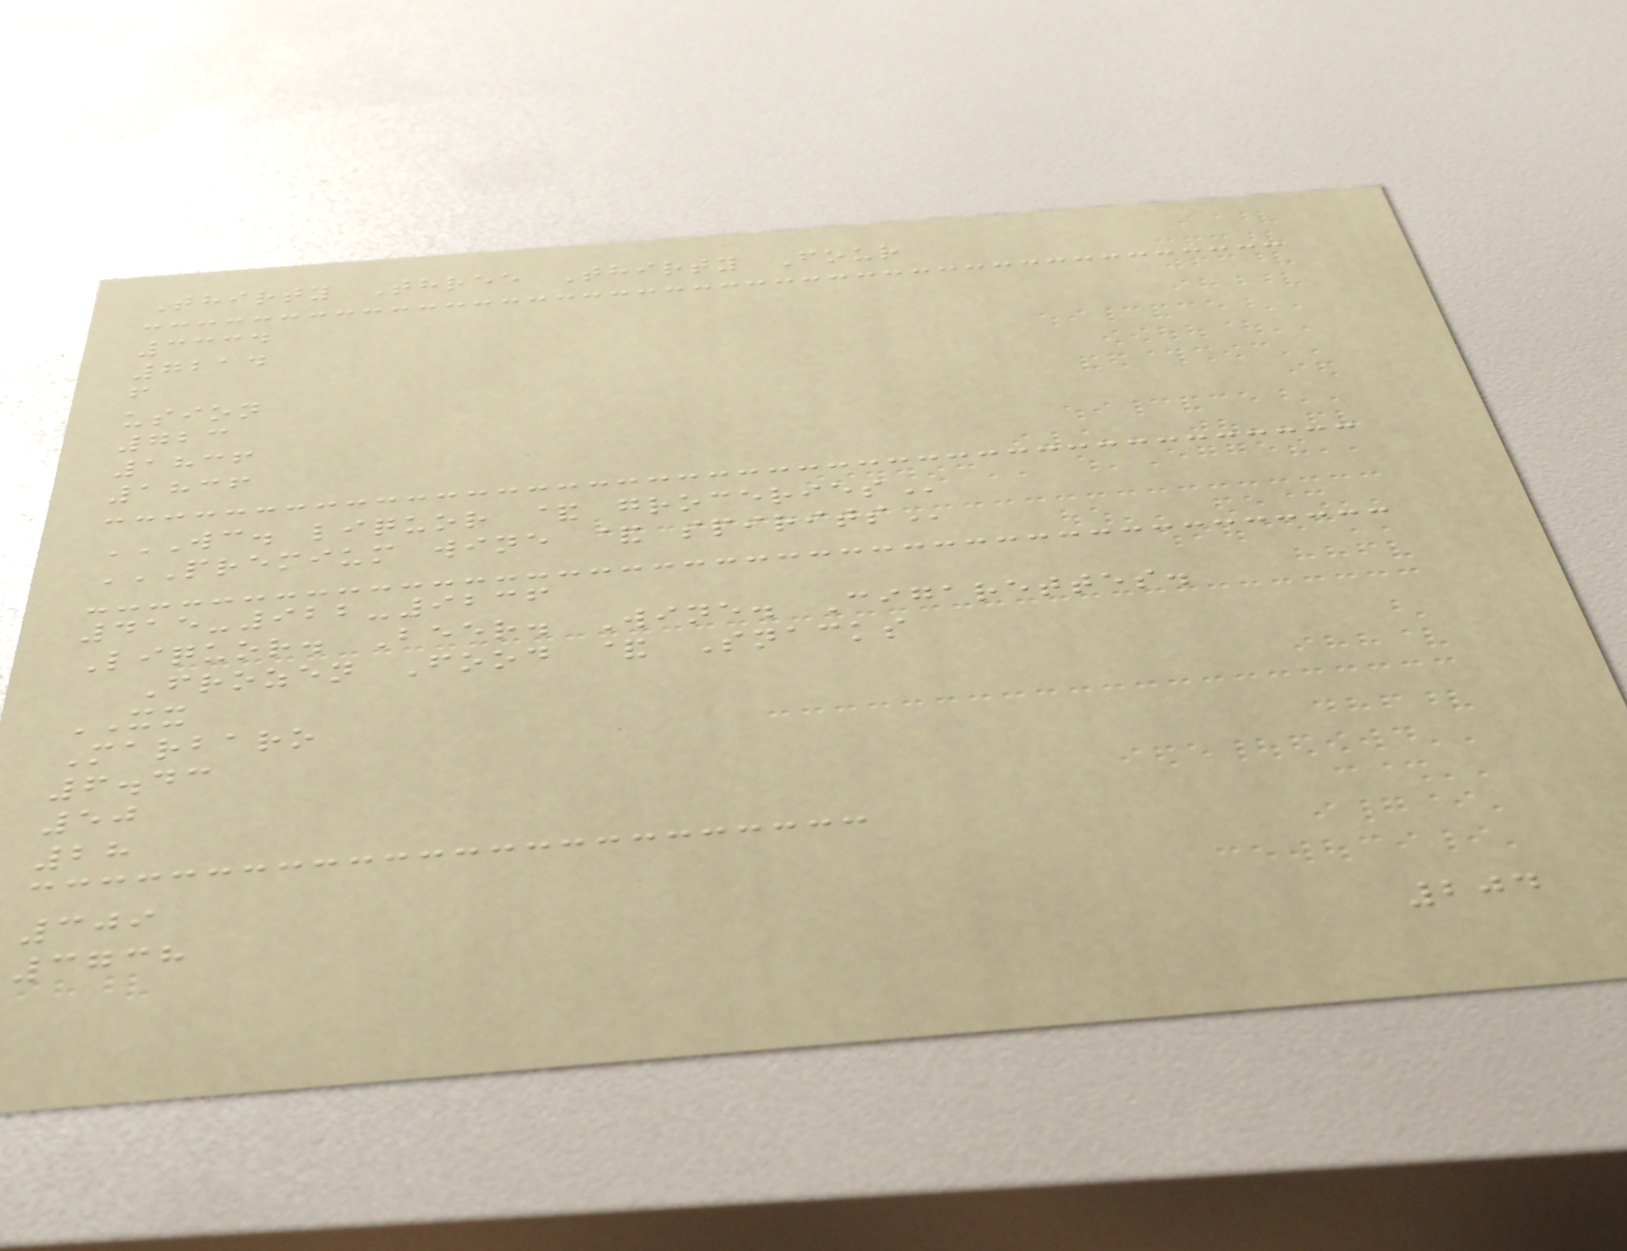Thirty Three Thirty Four
3334
7214
f
usion
723
1836
1836
WC. LIQUOR & GROCERIES
PREMIUM WINE & SPIRITS
415-922-9236
Liquor. Beer. Wine. Cigarettes.
Frozen Food & Snacks
XX
Marbaro
6.43
50
28
309
3738
204
